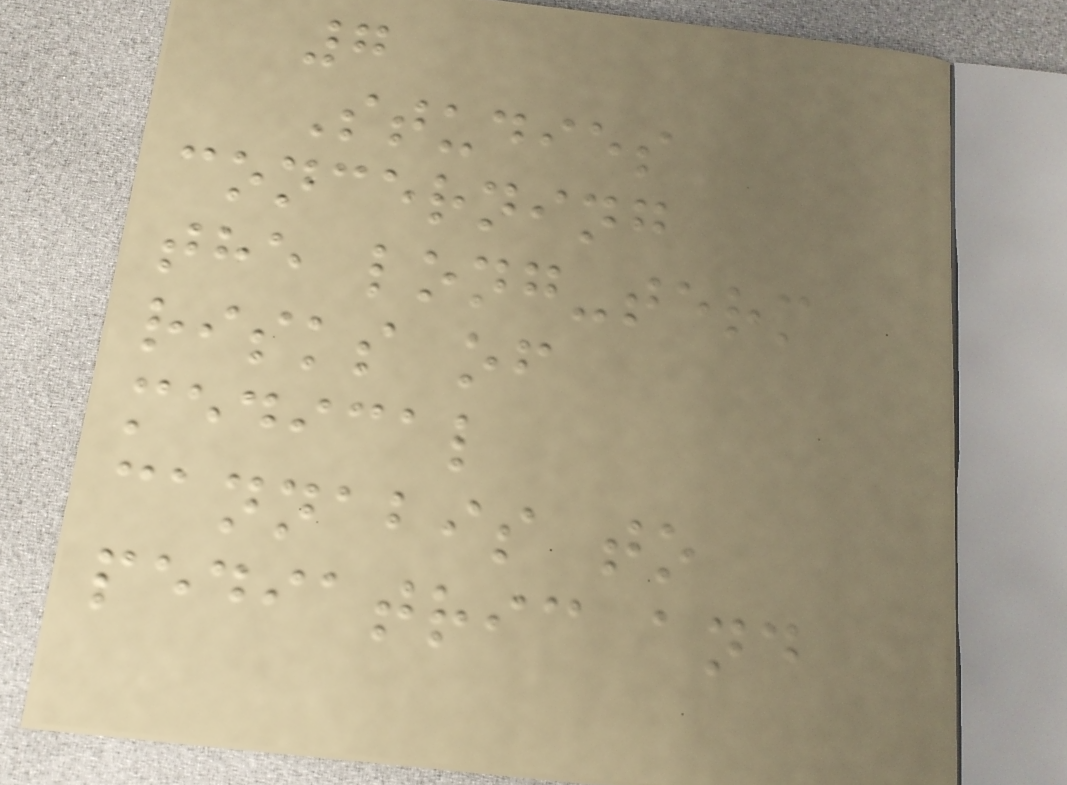7
Studies
concerning
the long-term
risks of
medical
cannabis to
pediatric and
